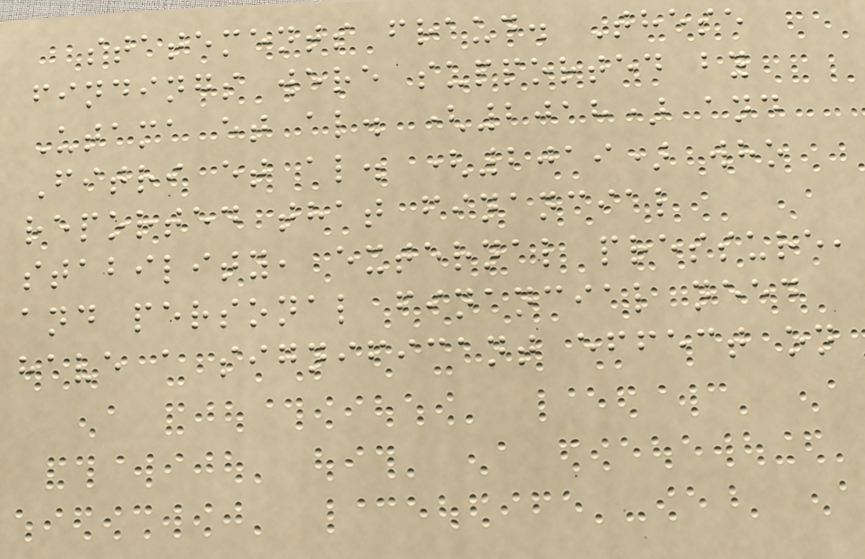statements fraud. These
findings were supported by
Utama et al. (2018) and
Fitri et al. (2019) who
reported that financial
stability, external pressure,
and personal financial need
have a significant effect on
